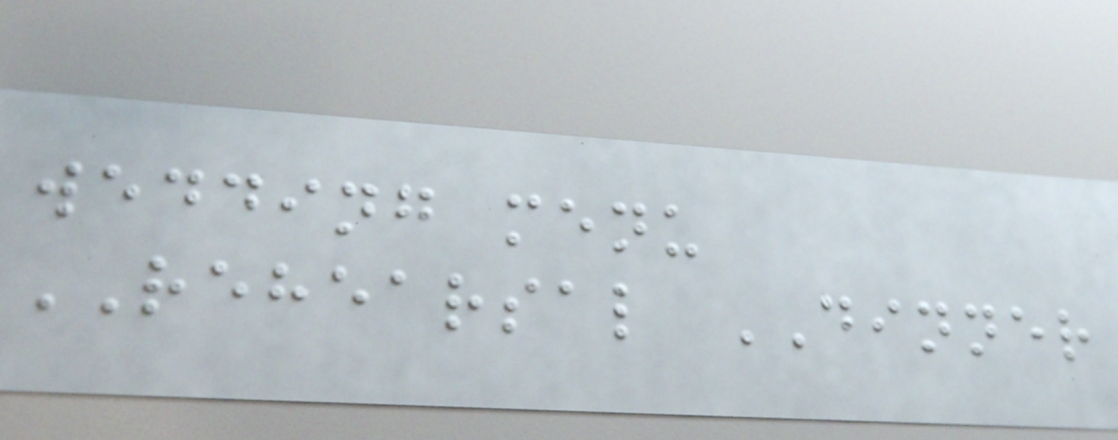wedding menu
REHEARSAL DINNER
